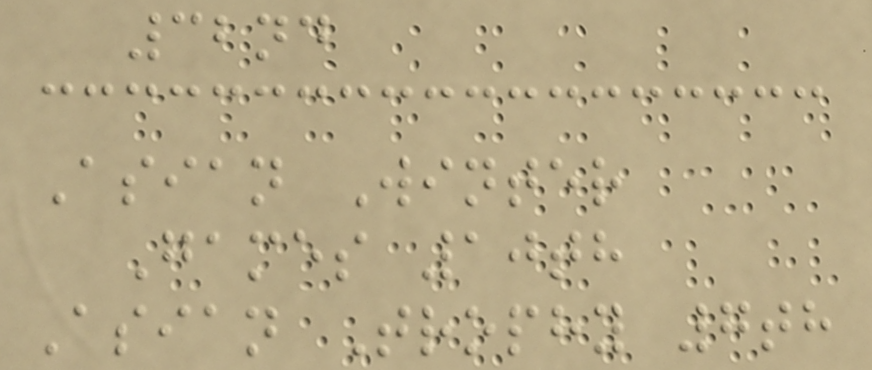32nd
Asian Winter
Games 10th
Asian Trophy 7th
